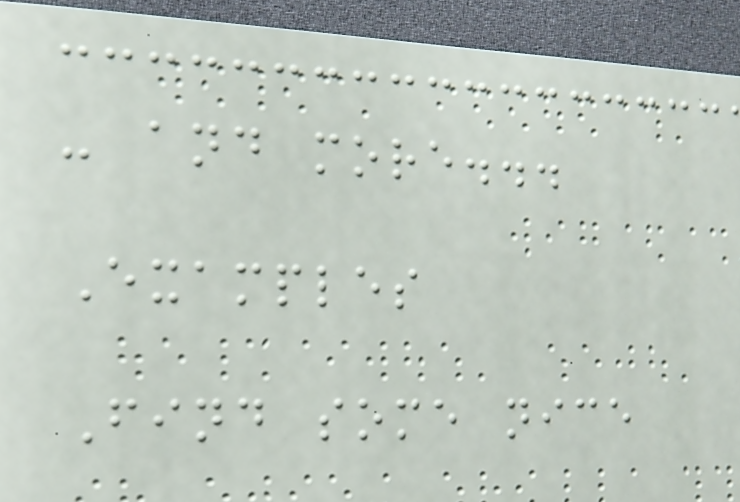- and more...
Examples
Find some nice
